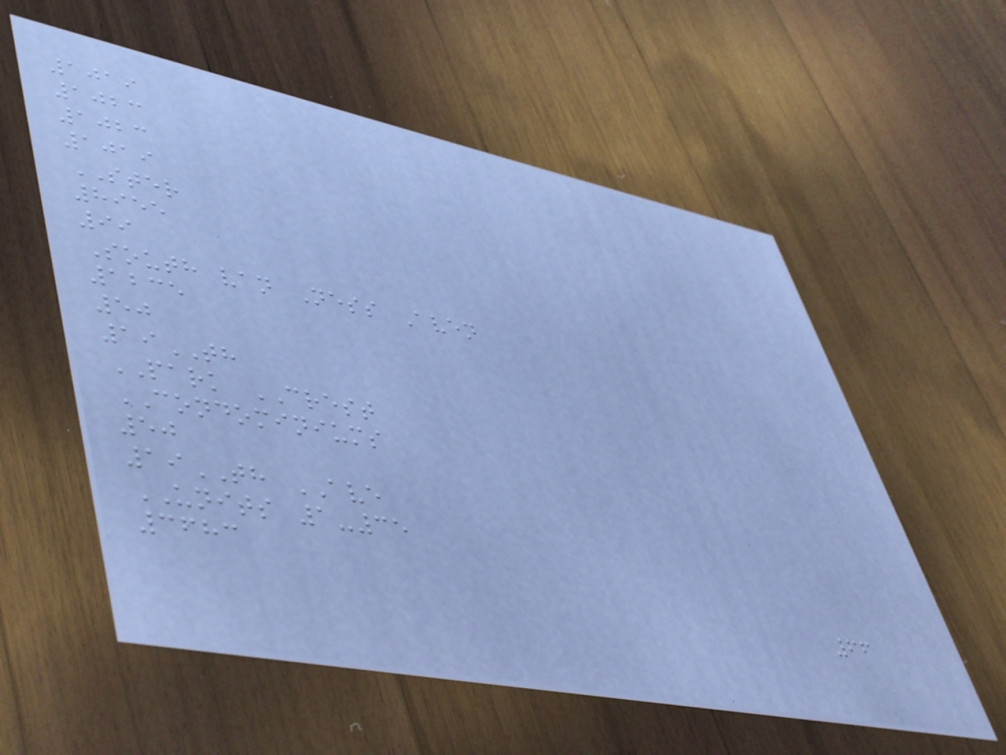1019
1023
1023
1019
STER
8955
99
South van Ness Aven
1235
50
19TH
PARK CREST
CONDOMINIUMS
50
19TH AVE
UNITS 1-35
3683
66
